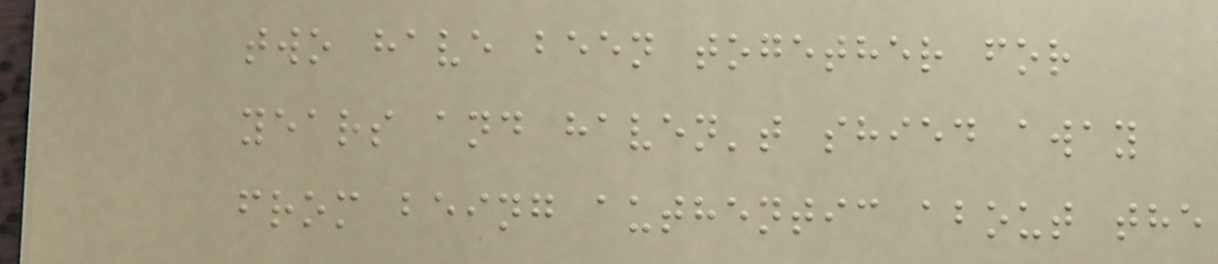two have been together for
years and haven't shied away
from being authentic about the
